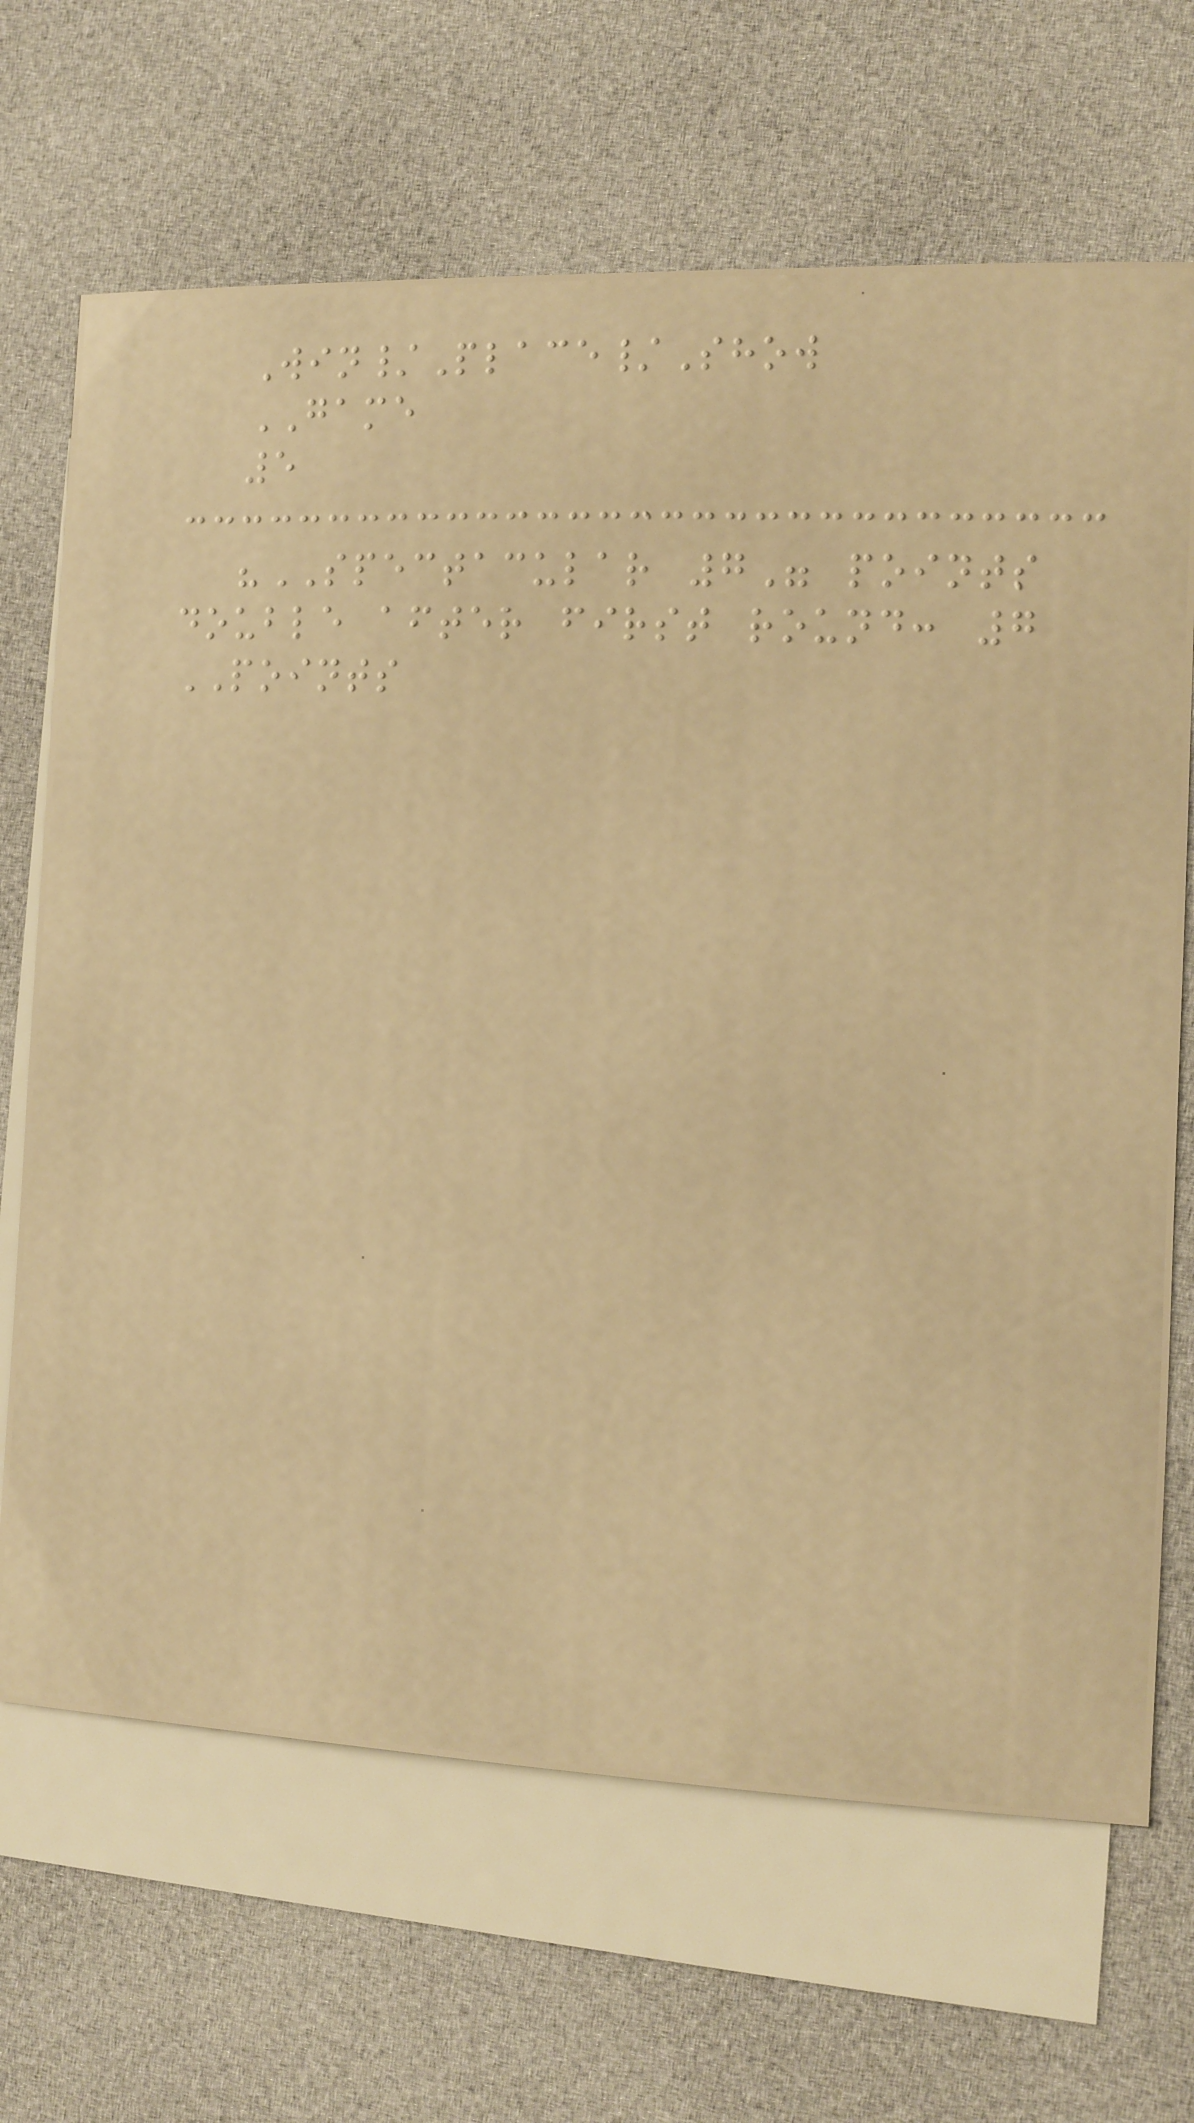Win/Place/Show
GAME
5
"SPECTACULAR 7" points
double after first round: 7
POINTS
